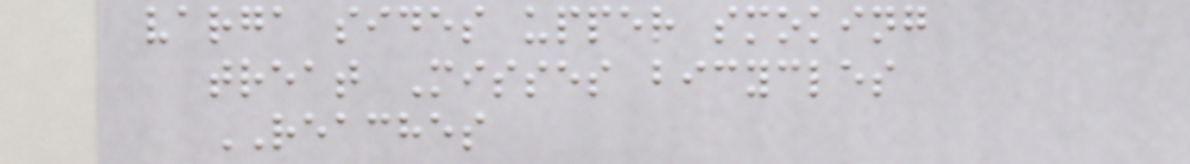varga sides upper smoking
treat Misses bicycles
REACHES
